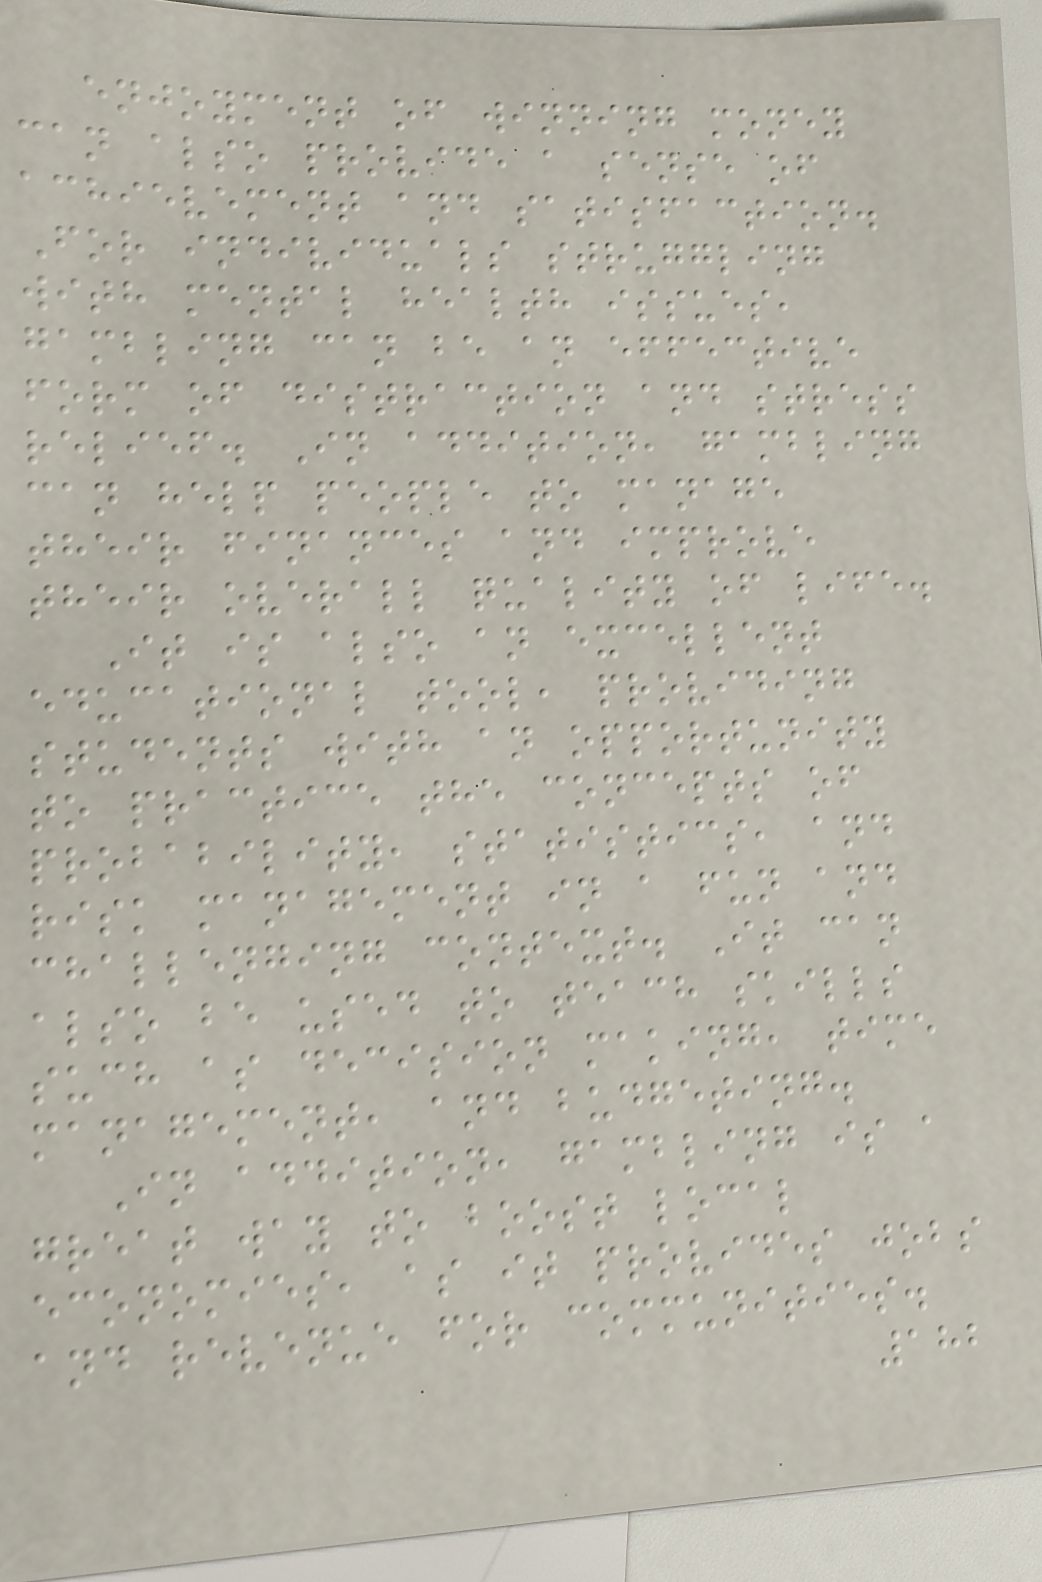enjoyment of winning money
can also provide a sense of
achievement and satisfaction.
For individuals struggling
with mental health issues,
gambling can be an effective
form of distraction and stress
relief. In addition, gambling
can help people to manage
their finances and improve
their overall quality of life.
It is also an excellent
educational tool, providing
students with an opportunity
to practice the concepts of
probability, statistics, and
risk management in a fun and
challenging context. It can
also be used to teach skills
such as decision making, time
management, and budgeting.
In addition, gambling is a
great way to boost local
economies, as it provides jobs
and revenue for communities.
182
